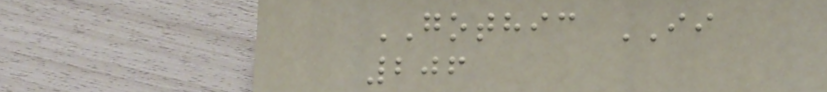GOTHIC II
206
